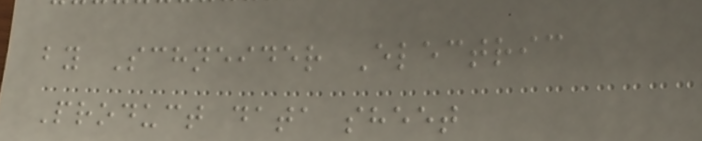by Schneider Electric
Product data sheet
